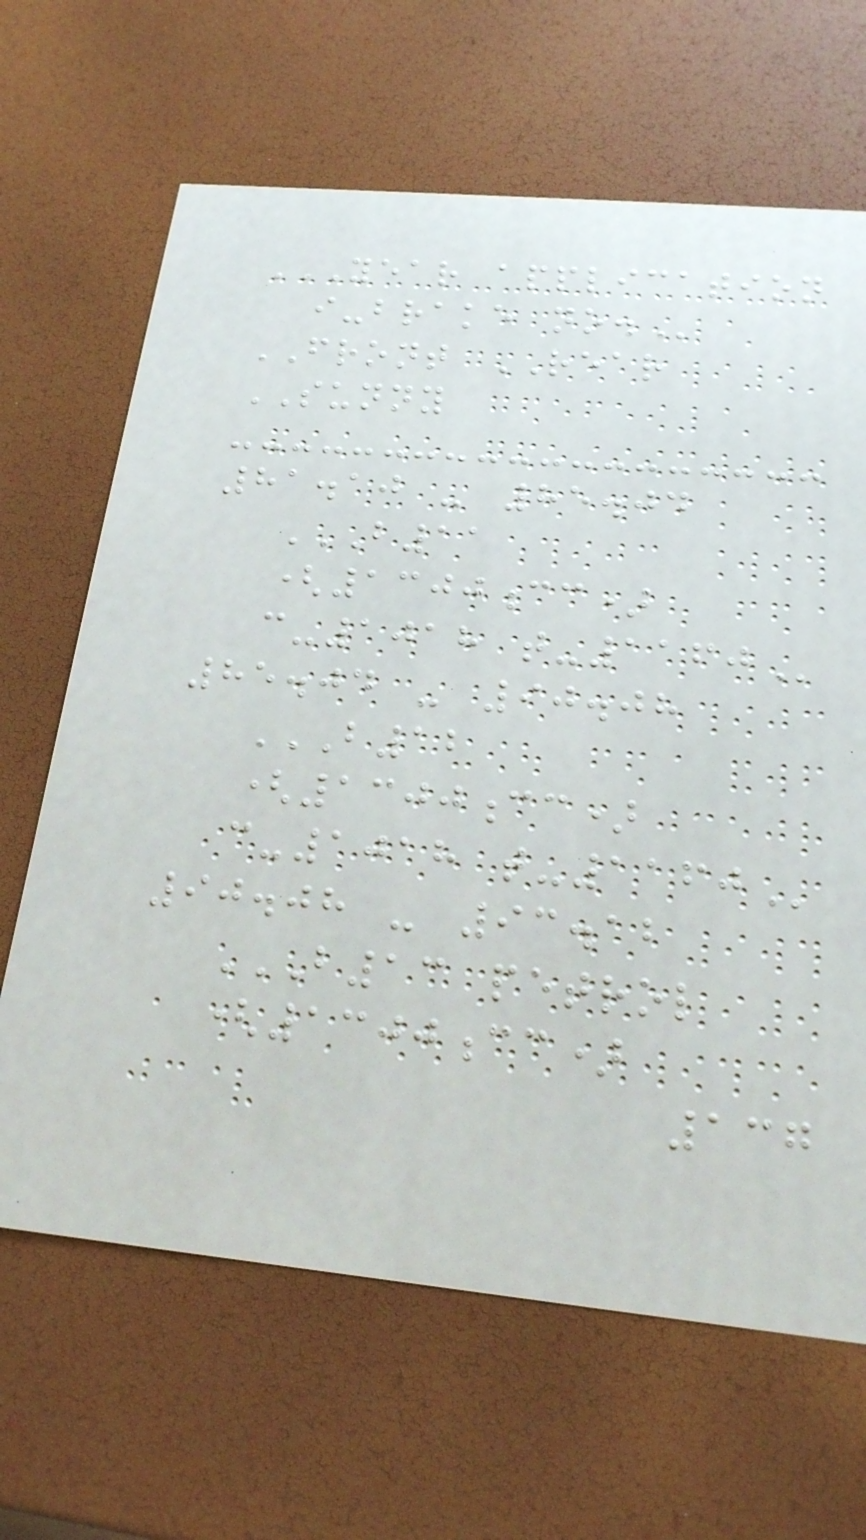YEAR APPLICATION
I-BRAKE NO.
FRONT REAR
SUNNY
81.10 - 85.04
B11
(1300CC)
C-1018 T-1160
85.04 - 90.08
B12
(1300CC)
C-1018 T-1160
90.08 - 93.12
B13 PETROL
(1300CC)
137
